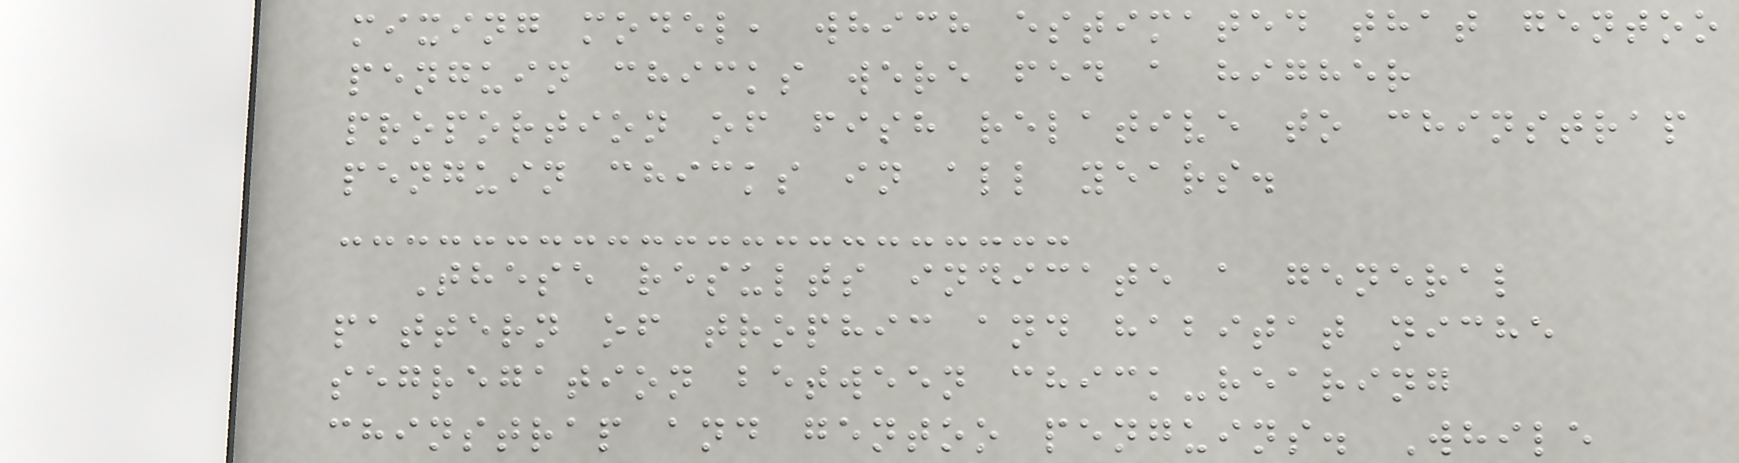mixing model, which estimated that gentoo
penguin chicks were fed a higher
proportion of fish relative to chinstrap
penguin chicks in all years.
These results indicate a general
pattern of trophic and habitat niche
segregation between chick-rearing
chinstrap and gentoo penguins. While
